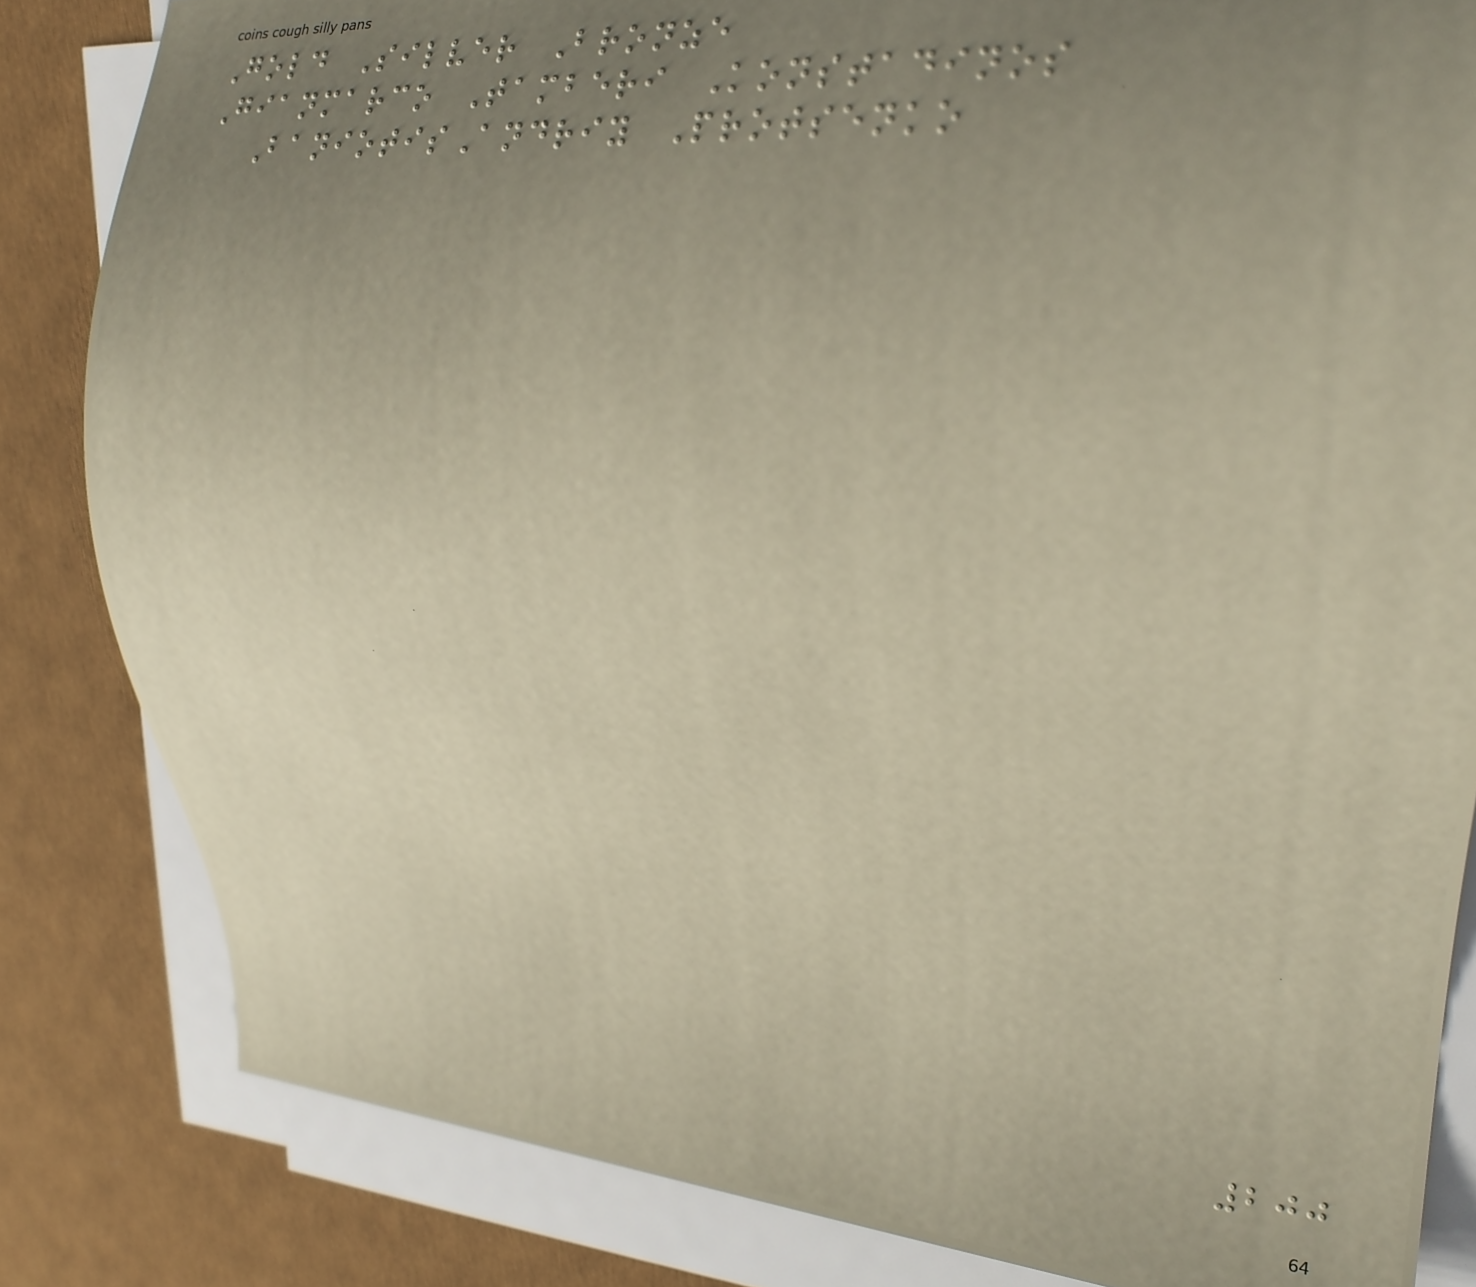Gold Silver Bronze
Gianmarco Tamberi Konstadinos
BaniotisAndriy Protsenko
200
